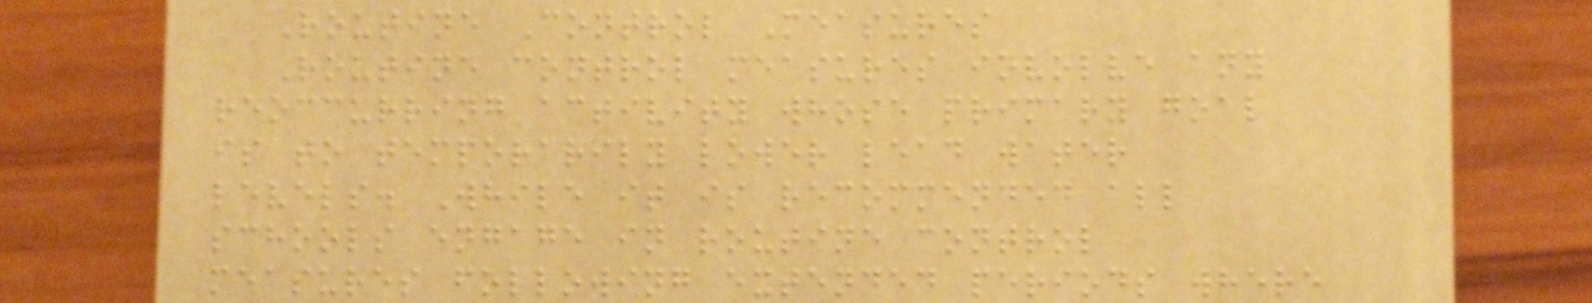Routine Control Measures
Routine control measures involve any
reoccurring activity whose primary goal
is to temporarily lower lead water
levels. While it is recommended all
schools engage in routine control
measures following extended periods where
